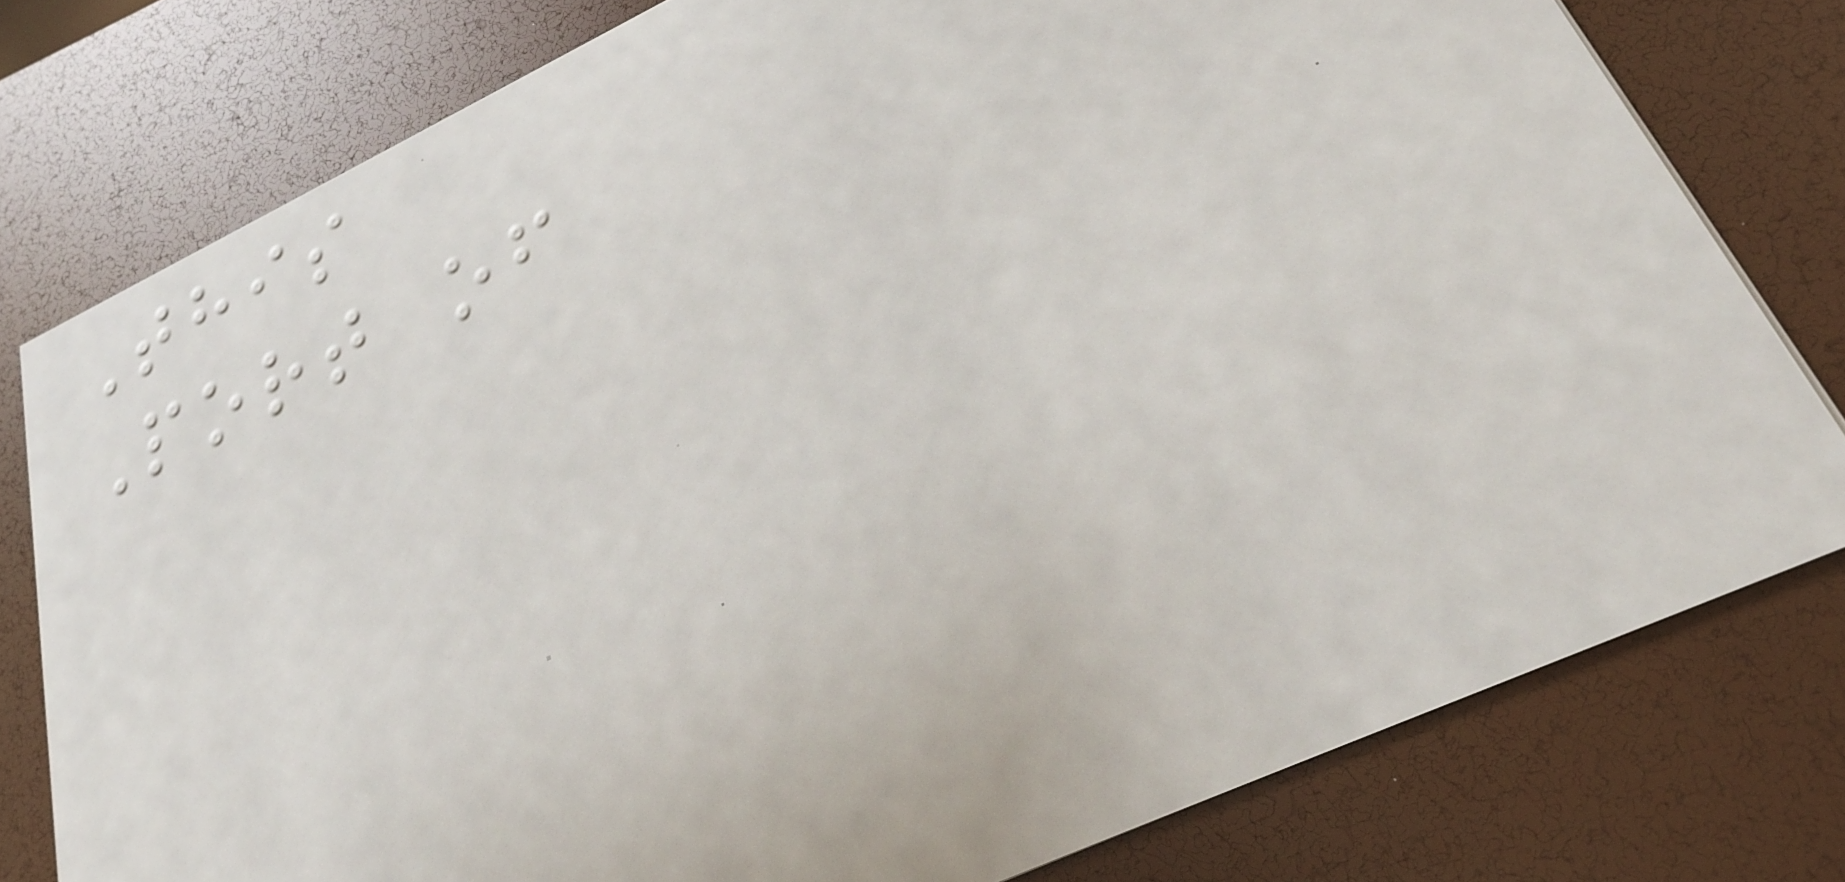This
Port of
